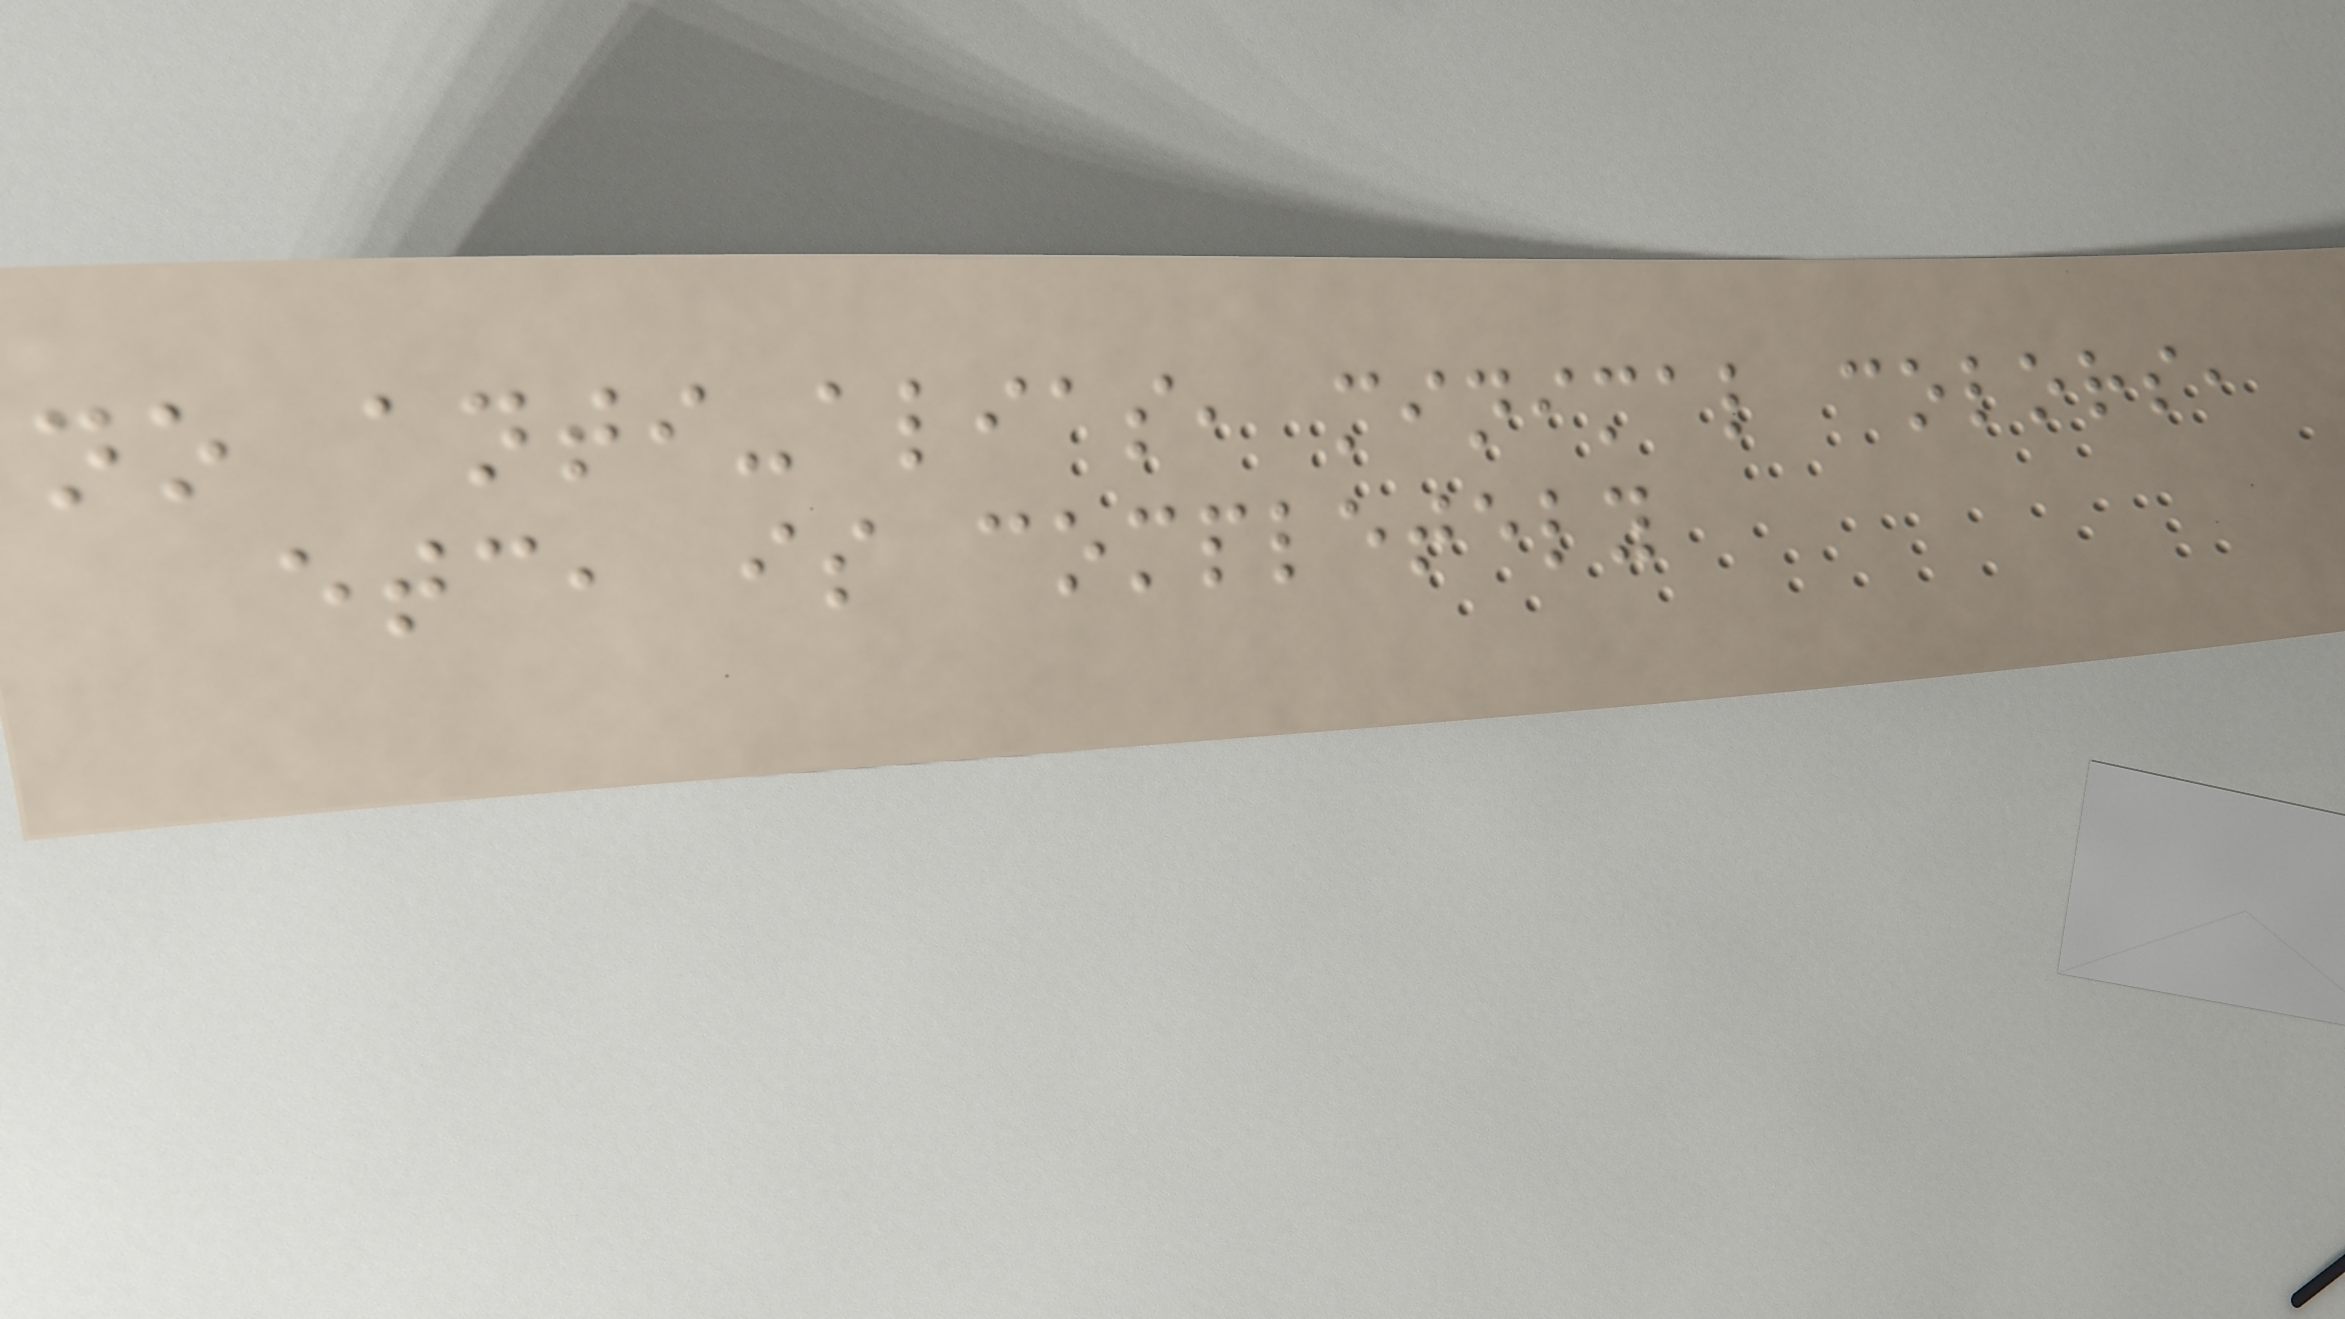no anti-alias, minimal colors,
etc, is completely
